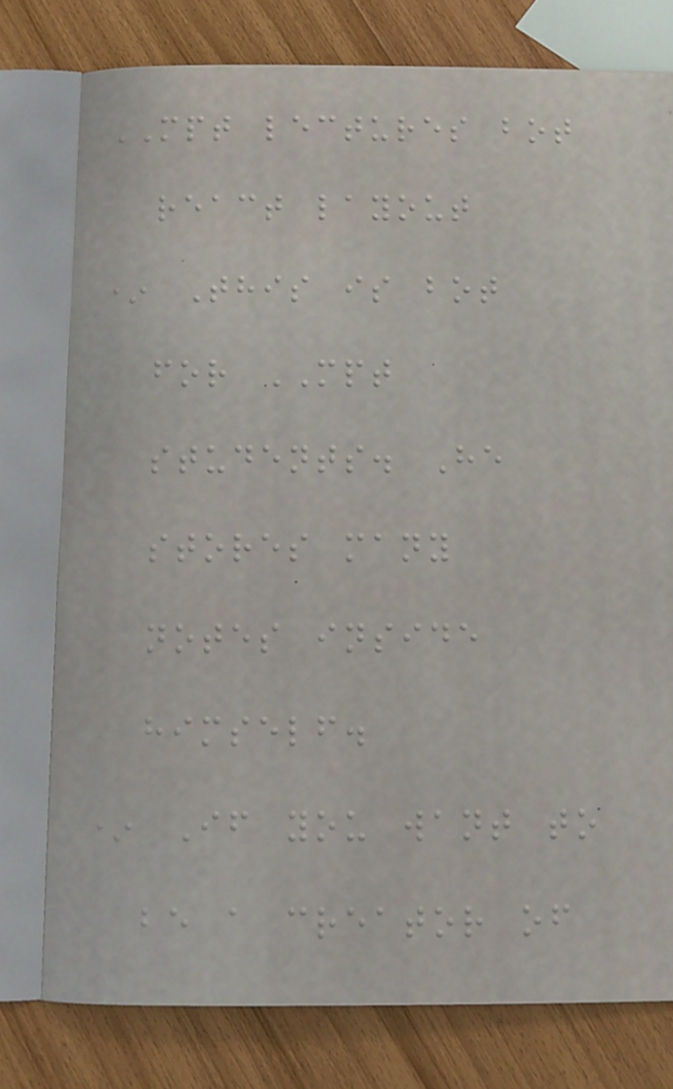MPT lectures bot
react layout
* This is bot
for MPT
students. He
stores many
notes inside
himself.
* If you want to
be a creator of
